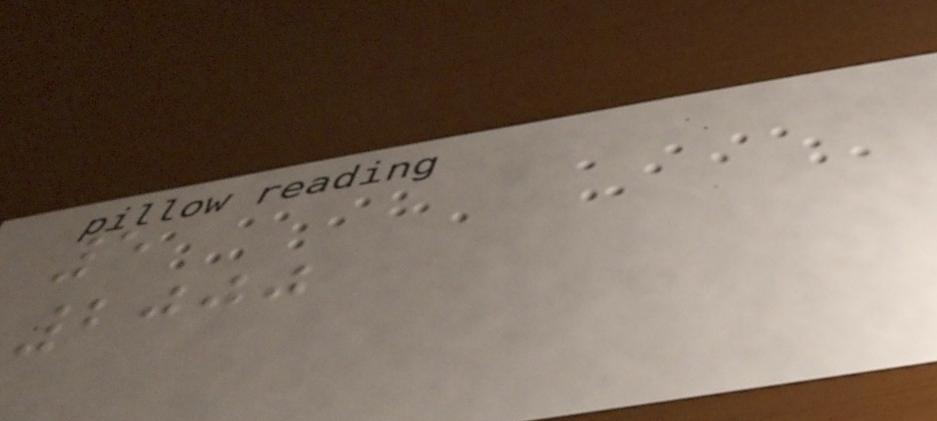5
2000
